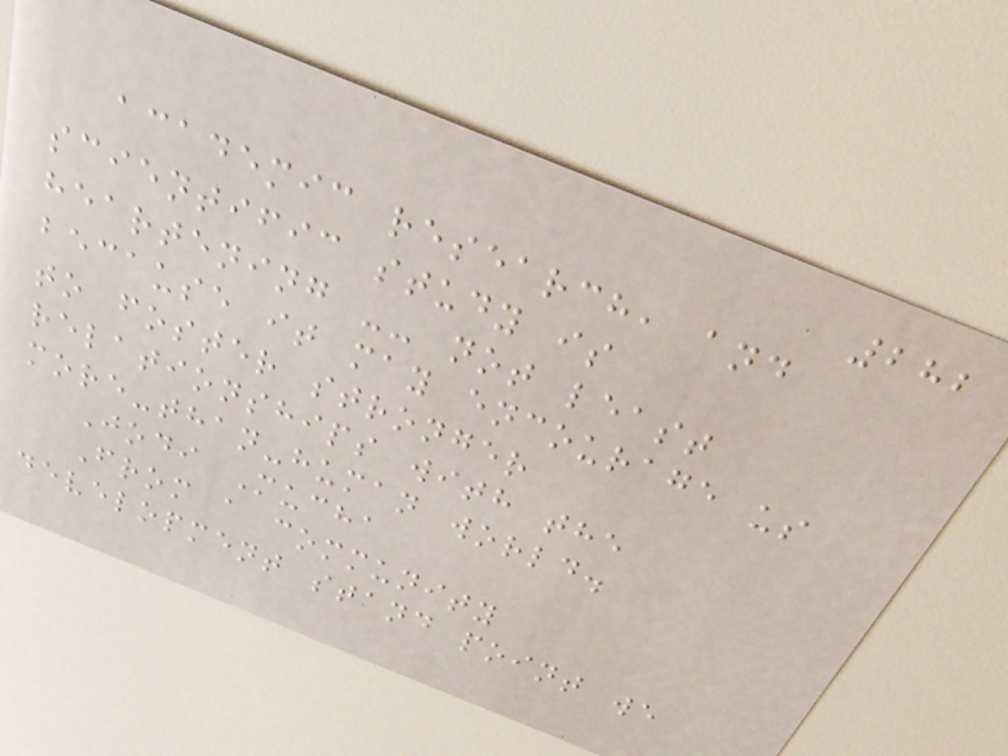282
academic research, and
scientific study is
heartening -- not least
because it may encourage us
to foster stronger
relationships with the
more-than-human world.
Jodi Mucha
From a community
development stand point we
